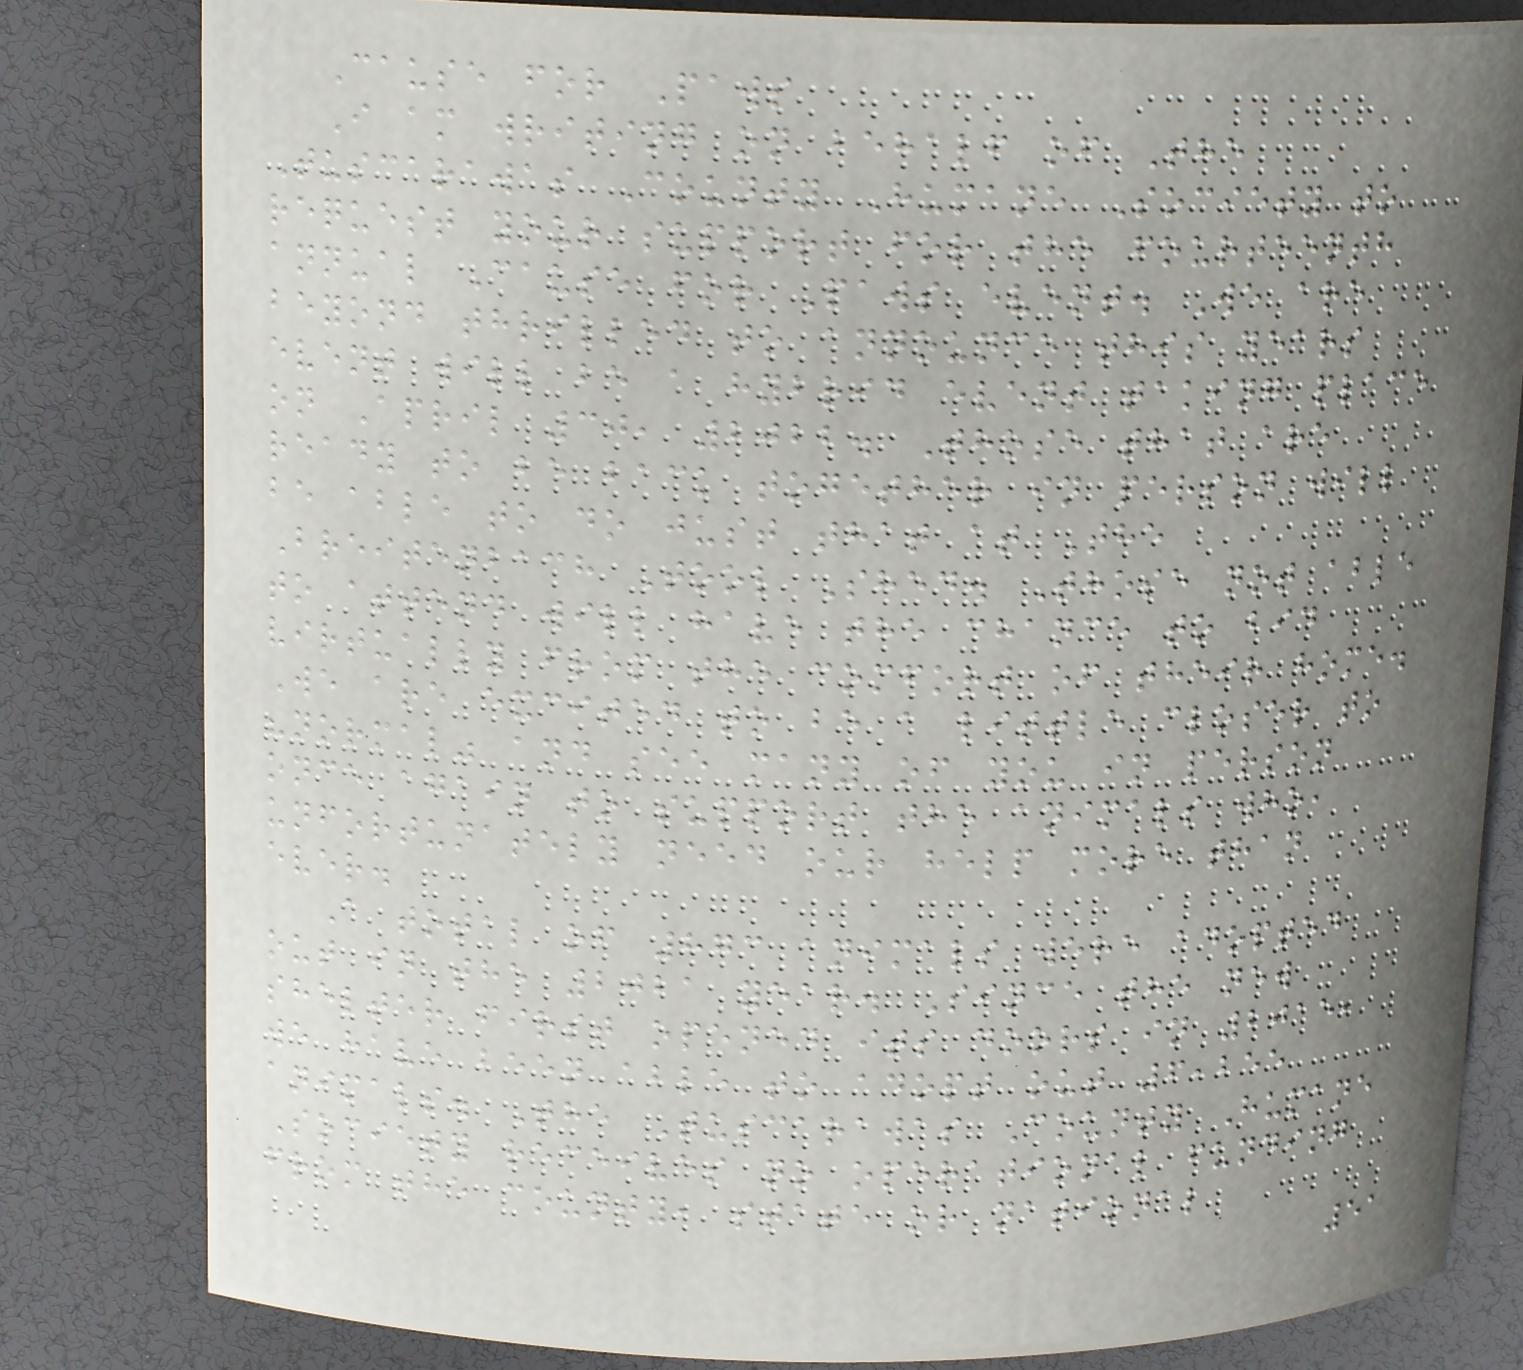Cause for Paws
I am writing on behalf of The
Tuscarawas County Humane Society to
request your support for the fourteenth
annual Cause for Paws event. We are
beyond thrilled to announce this years
event will be a hybrid event taking place
on April 30, 2022. Those that are
ready to be back together in person will
be able to do just that at The
Breitenbach Tool Shed. Those not able
to attend will have the chance to bid
virtually from the comfort of their home.
We are excited to be a little closer to
"normal" and see many of you in person
once again to support the animals who,
unfortunately need our help more than
ever.
A total of 873 animals were adopted
out in the 2021 year. Since the new
shelter first opened its doors in 2015,
we have been able to adopt out 6,255
animals. The Tuscarawas County Humane
Society receives no operational funding
from the county, state or national
51
